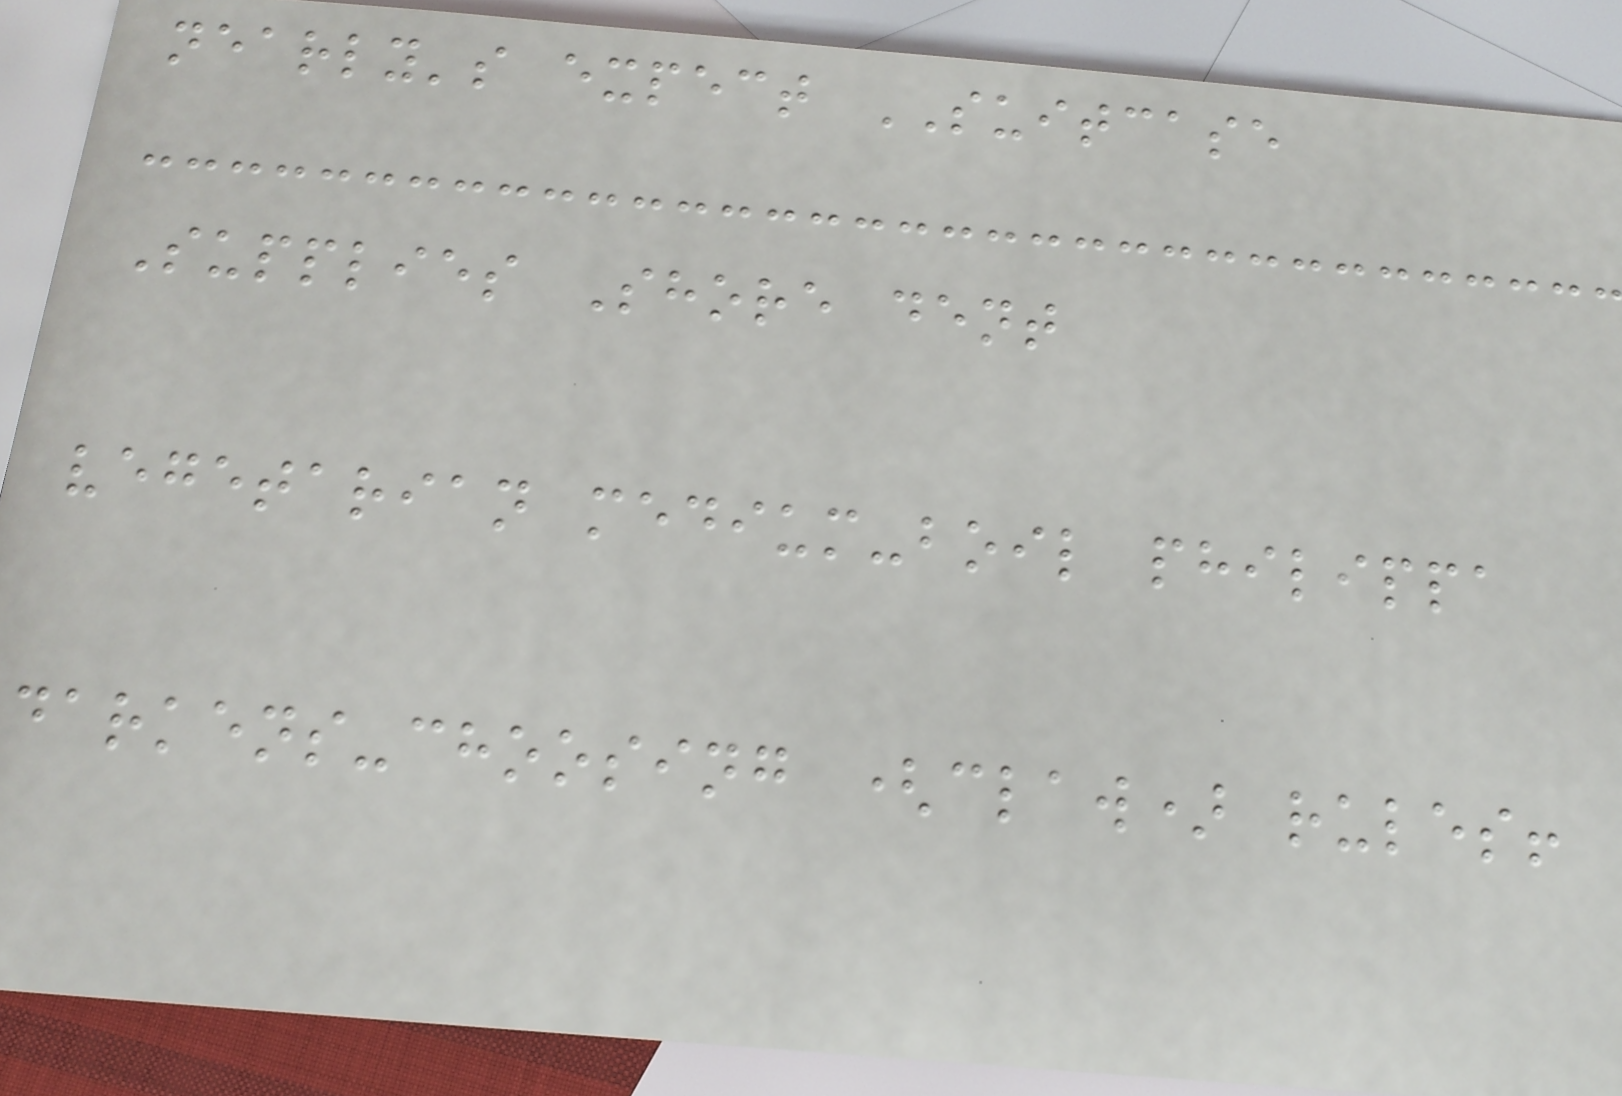nearly's expect SUITCASE
Supplies Shore dent
vegetarian medium-boil philippa
darkens-choosing (claw) rules!
